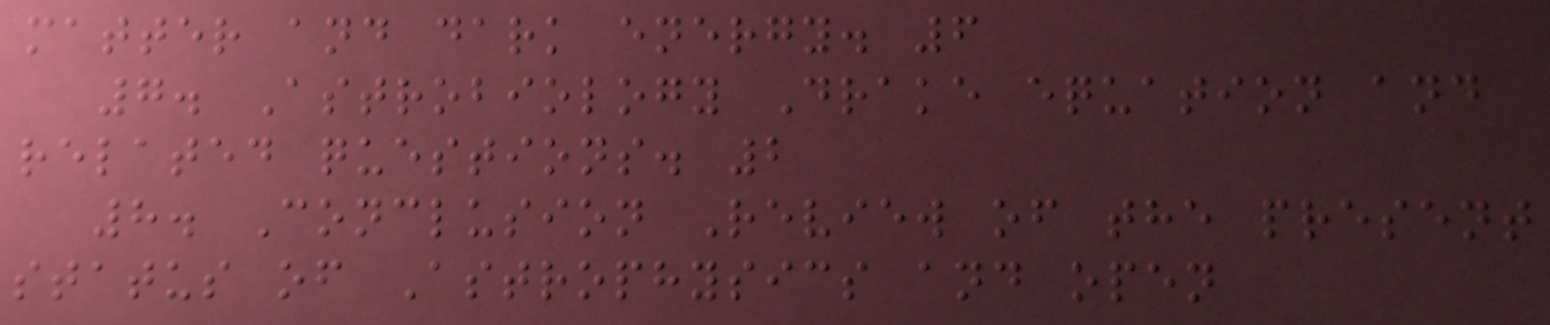matter and dark energy. 6
7. Astrobiology Drake equation and
related questions. 2
8. Conclusion Review of the present
status of Astrophysics and open
